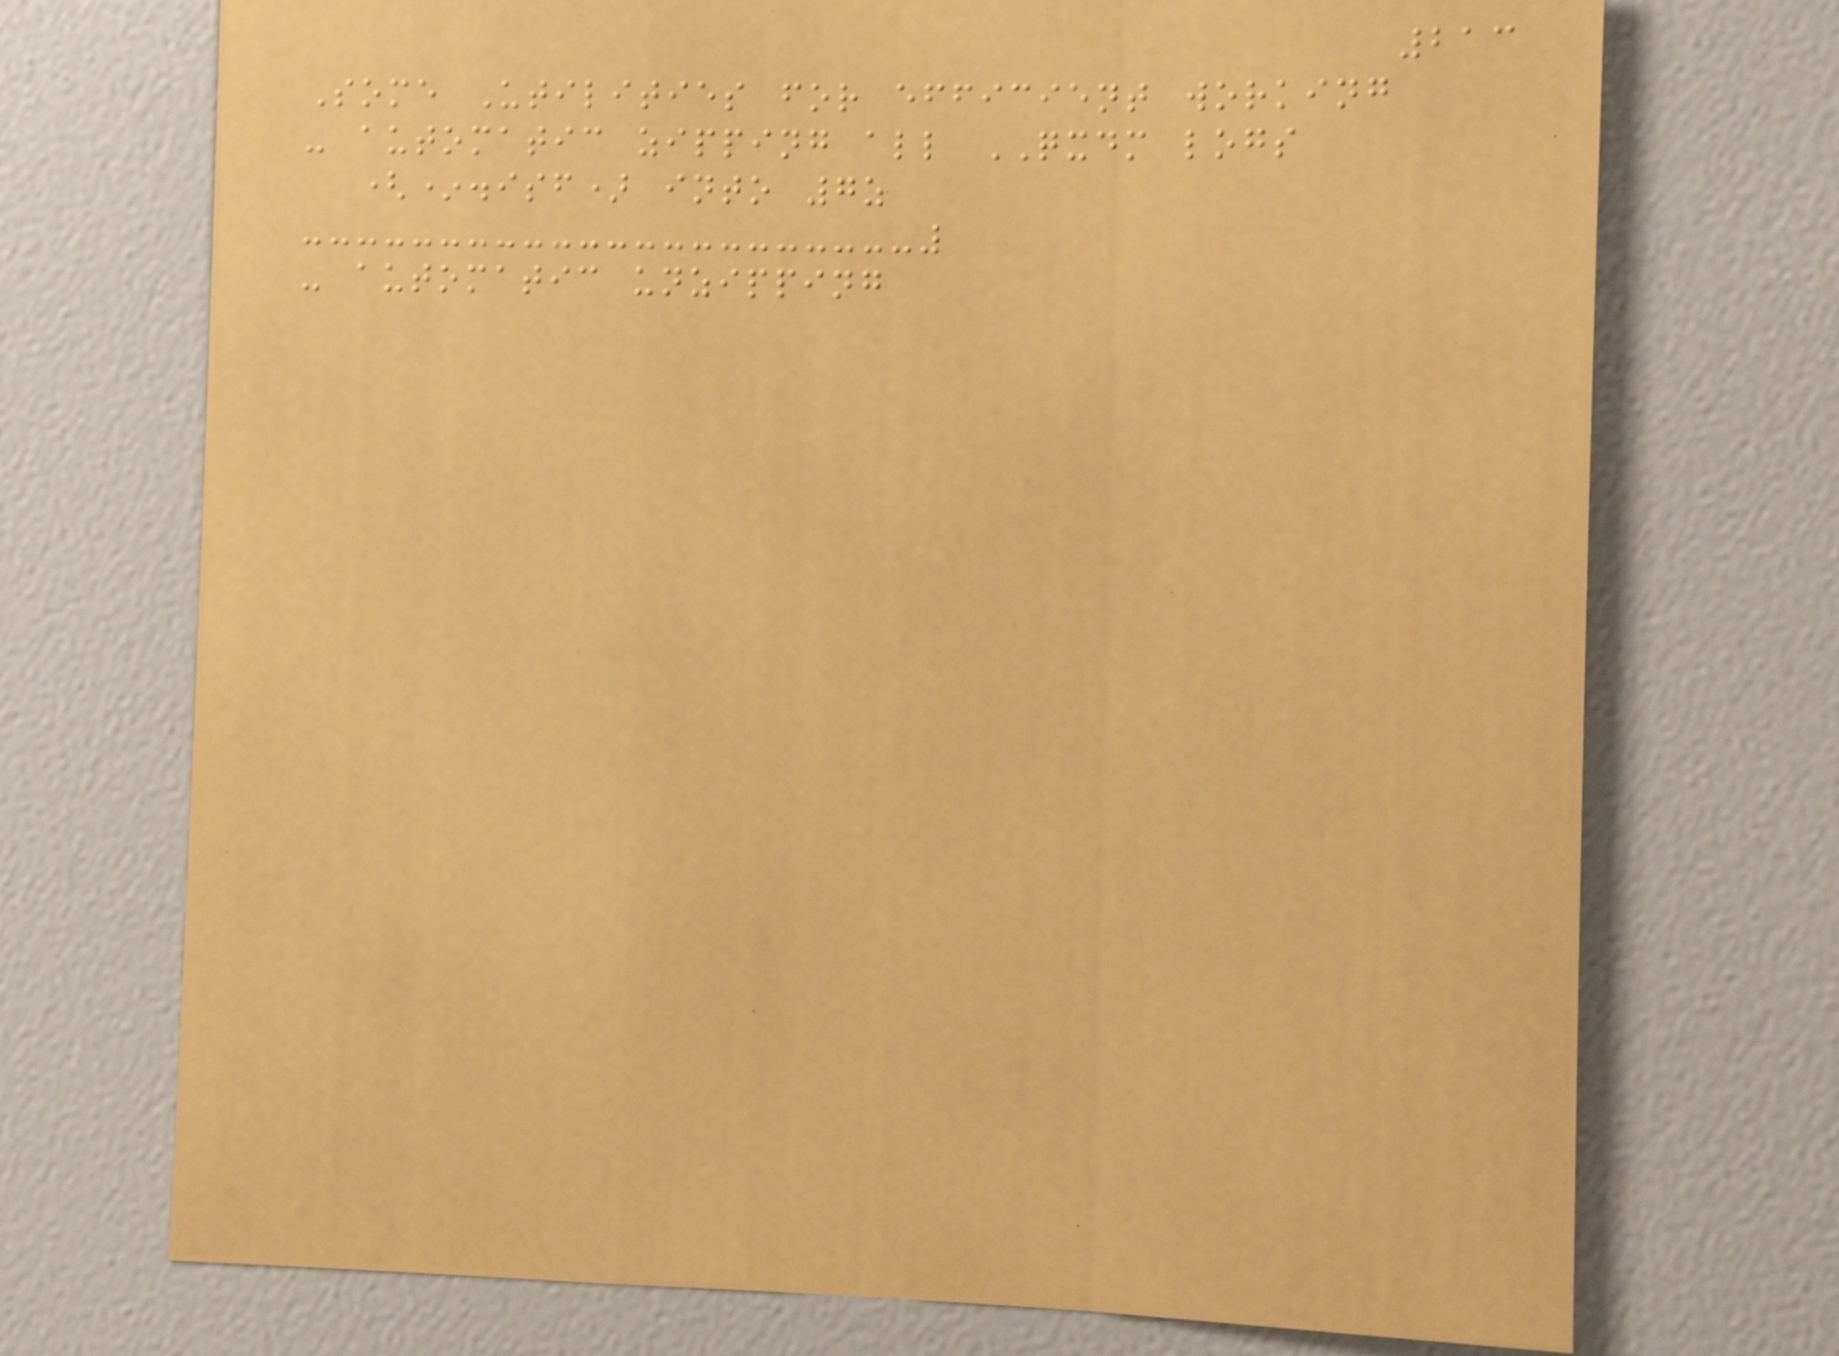213
Some Utilities for efficient working
- automatic zipping all QXDM logs
(*.isf) into 7z
- automatic unzipping
